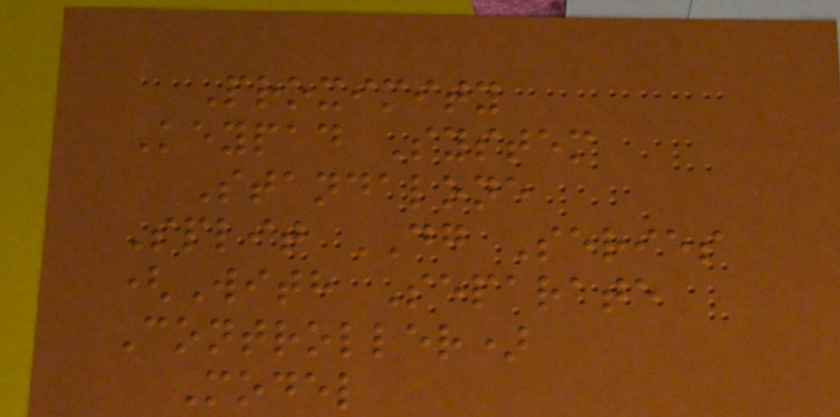Proximity
Keypad System
Standalone
Split DG Series
(With Separate
Controller)
Model
